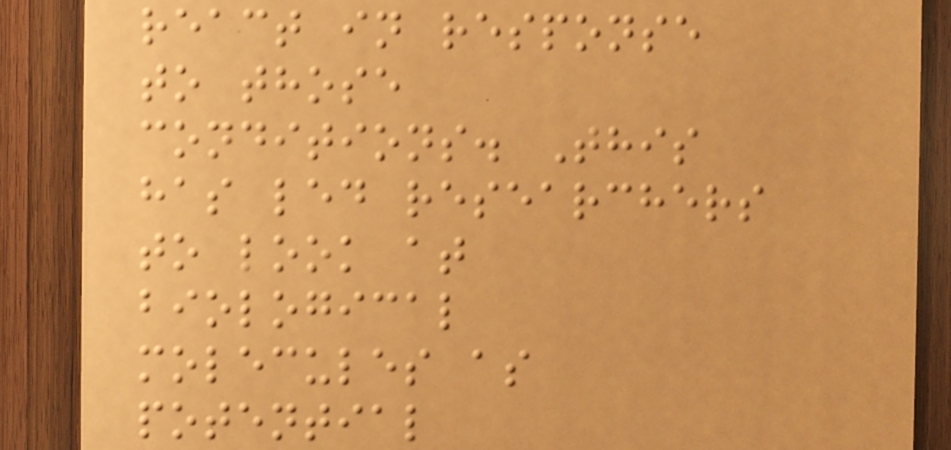react in response
to those
conditions. This
has led researchers
to look at
biological
molecules as
potential
